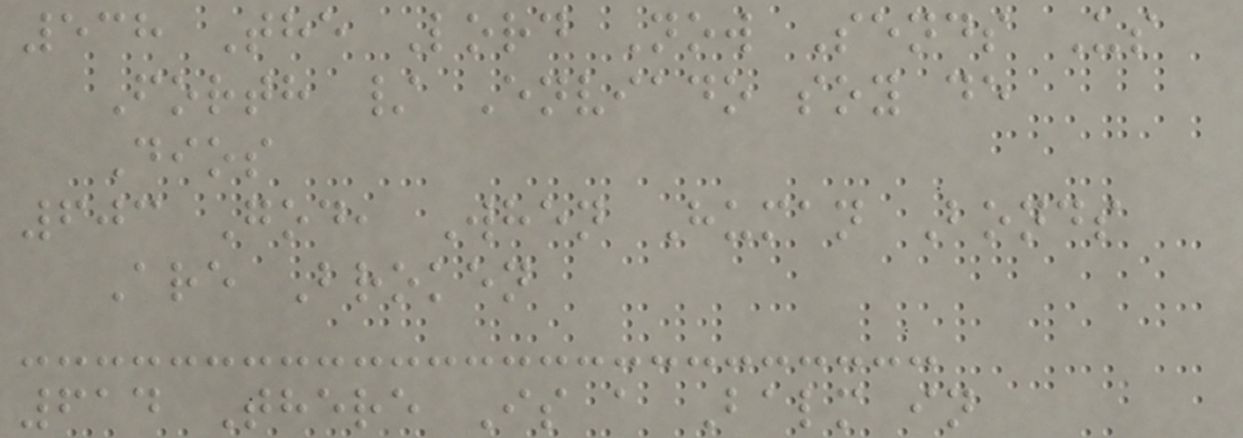538 The Lord Now Sends Us
Forth / Enviado soy de
Dios
603 God, When Human Bonds
Are Broken
614 There Is a Balm in
